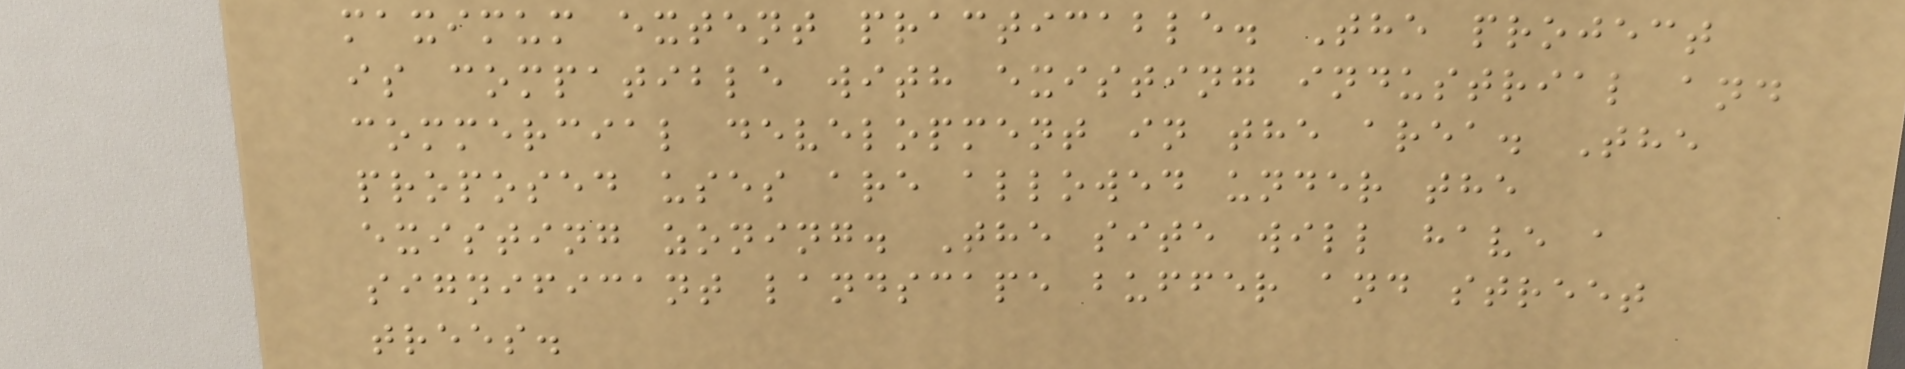maximum extent practicable. The project
is compatible with existing industrial and
commercial development in the area. The
proposed uses are allowed under the
existing zoning. The site will have a
significant landscape buffer and street
trees.
